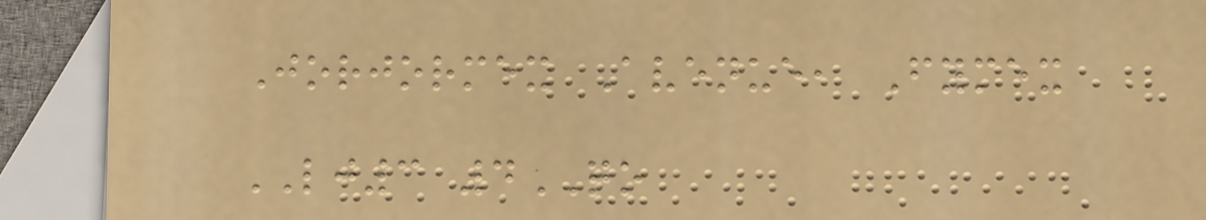Jorjormex Avenue, Fymex
LJ3 4QO
